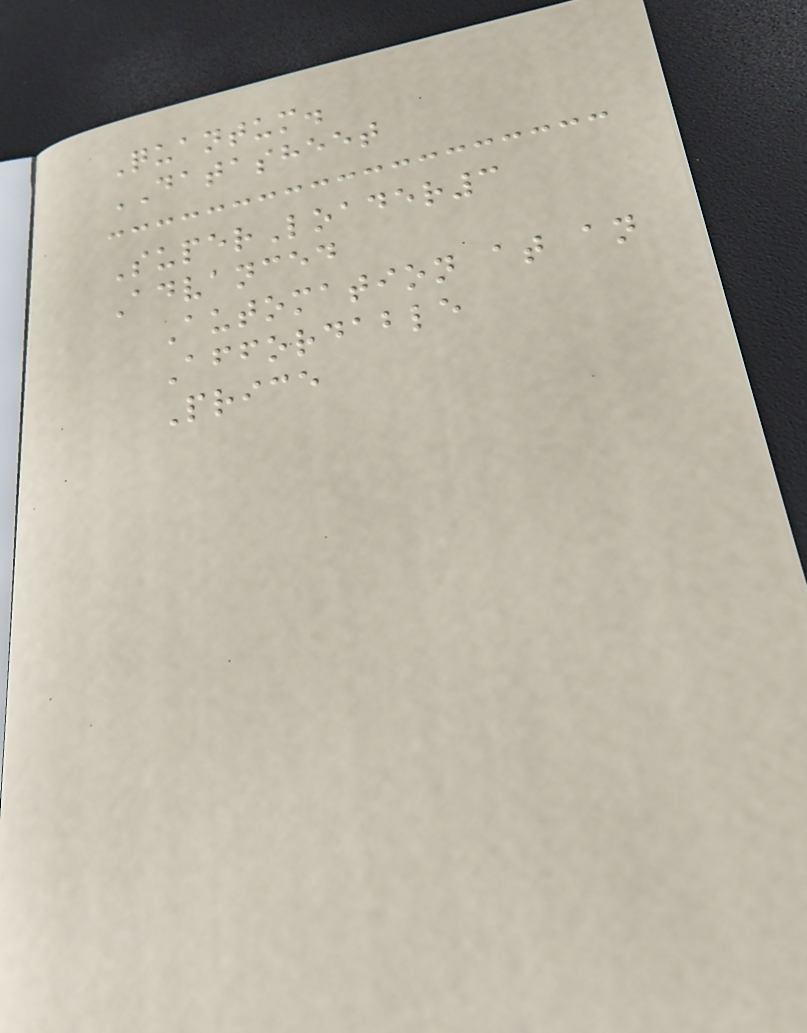Quantum.
DATASHEET
SuperLoader3
Advanced
Automation at an
Affordable
Price
